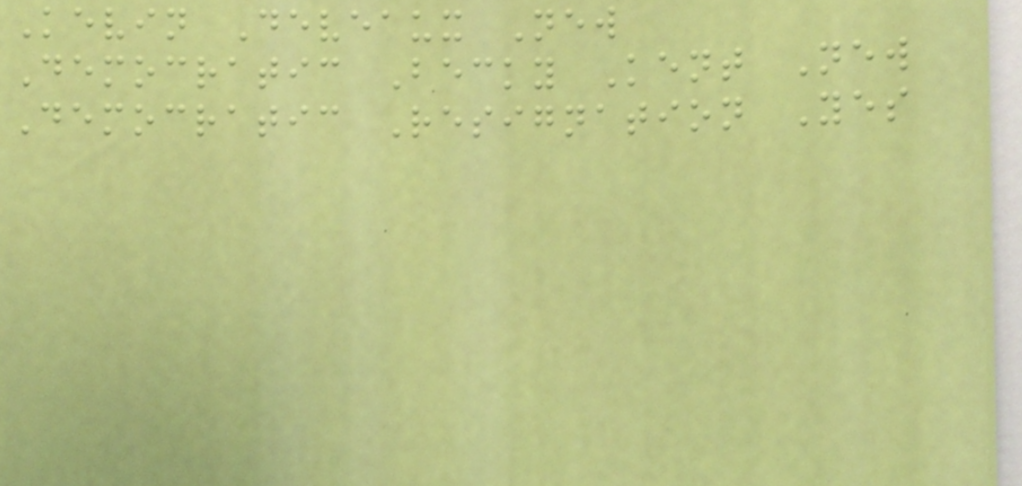Kevin Deveaux New
Democratic Becky Kent New
Democratic Resignation Yes
